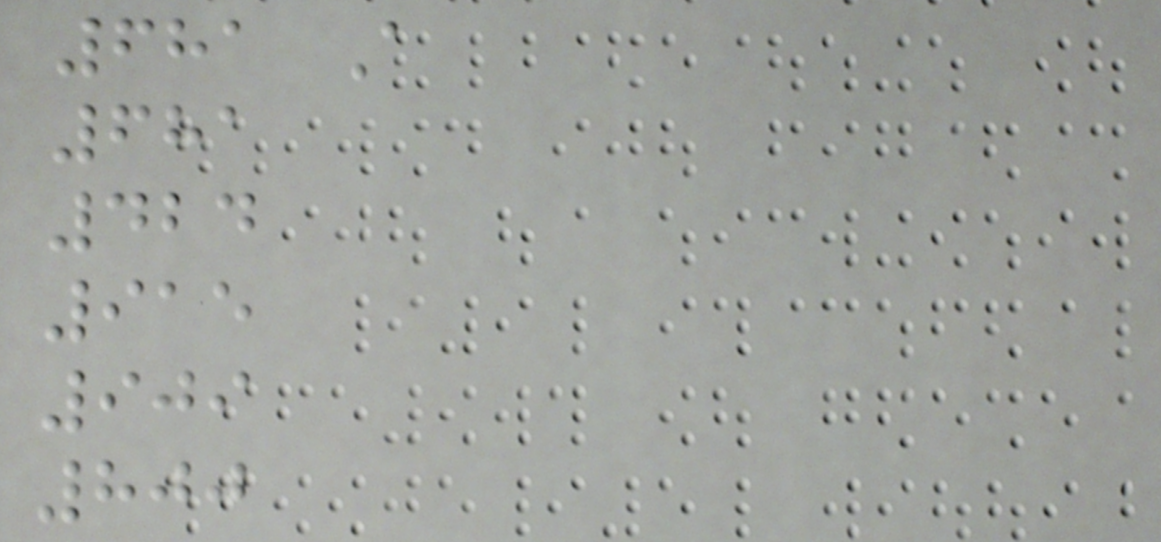681 A
681
424
915
909
800
